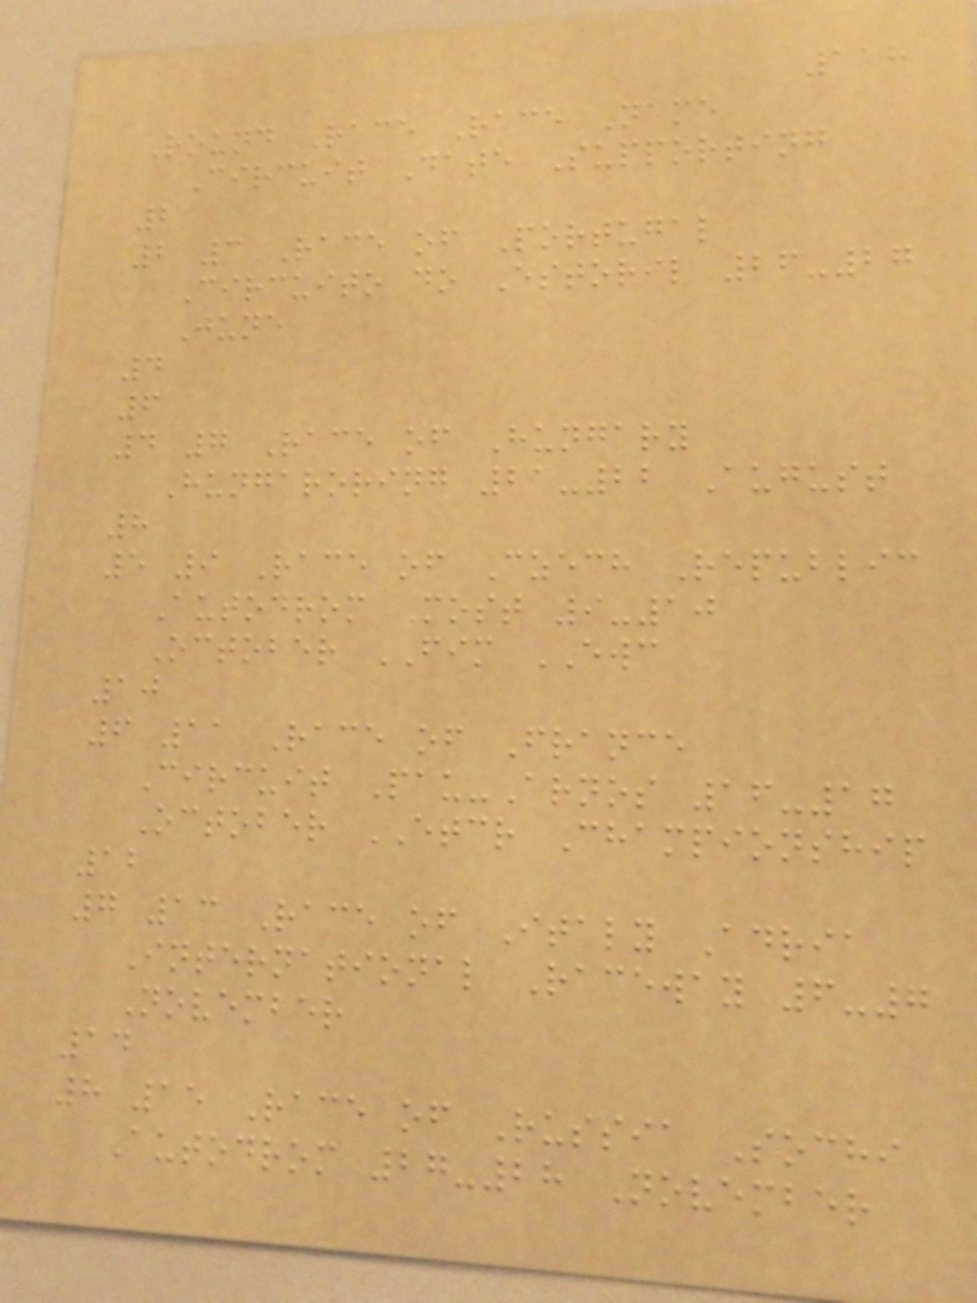118
Round Race Race Name
Circuit Date Supporting
2
2 3 Race of Portugal
Circuito do Estoril 26-27
June
4
6
4 7 Race of Hungary
Hungaroring 21-22 August
8
5 9 Race of Czech Republic
Autodrom Most 9-10
October FIM EWC
10
6 11 Race of France
Circuit Pau-Arnos 16-17
October ETCR Championship
12
7 13 Race of Italy Adria
International Raceway 6-7
November
14
8 15 Race of Russia Sochi
Autodrom 27-28 November
